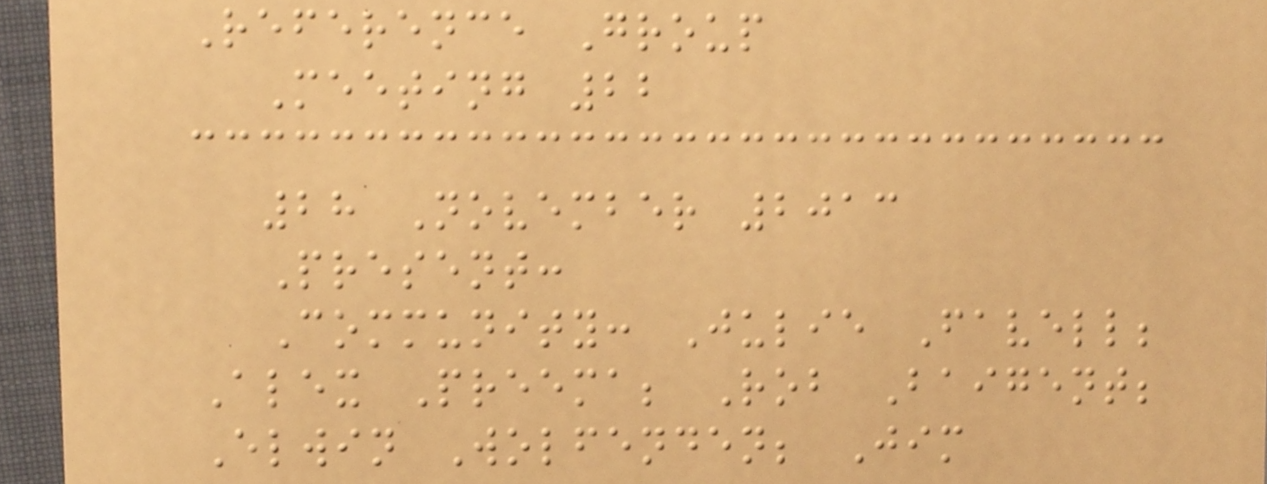Reference Group
Meeting 22
28 November 2013
Present:
Community: Julie Favell;
Alex Preema; Rob Baigent;
Elwin Wolfenden; Jim
